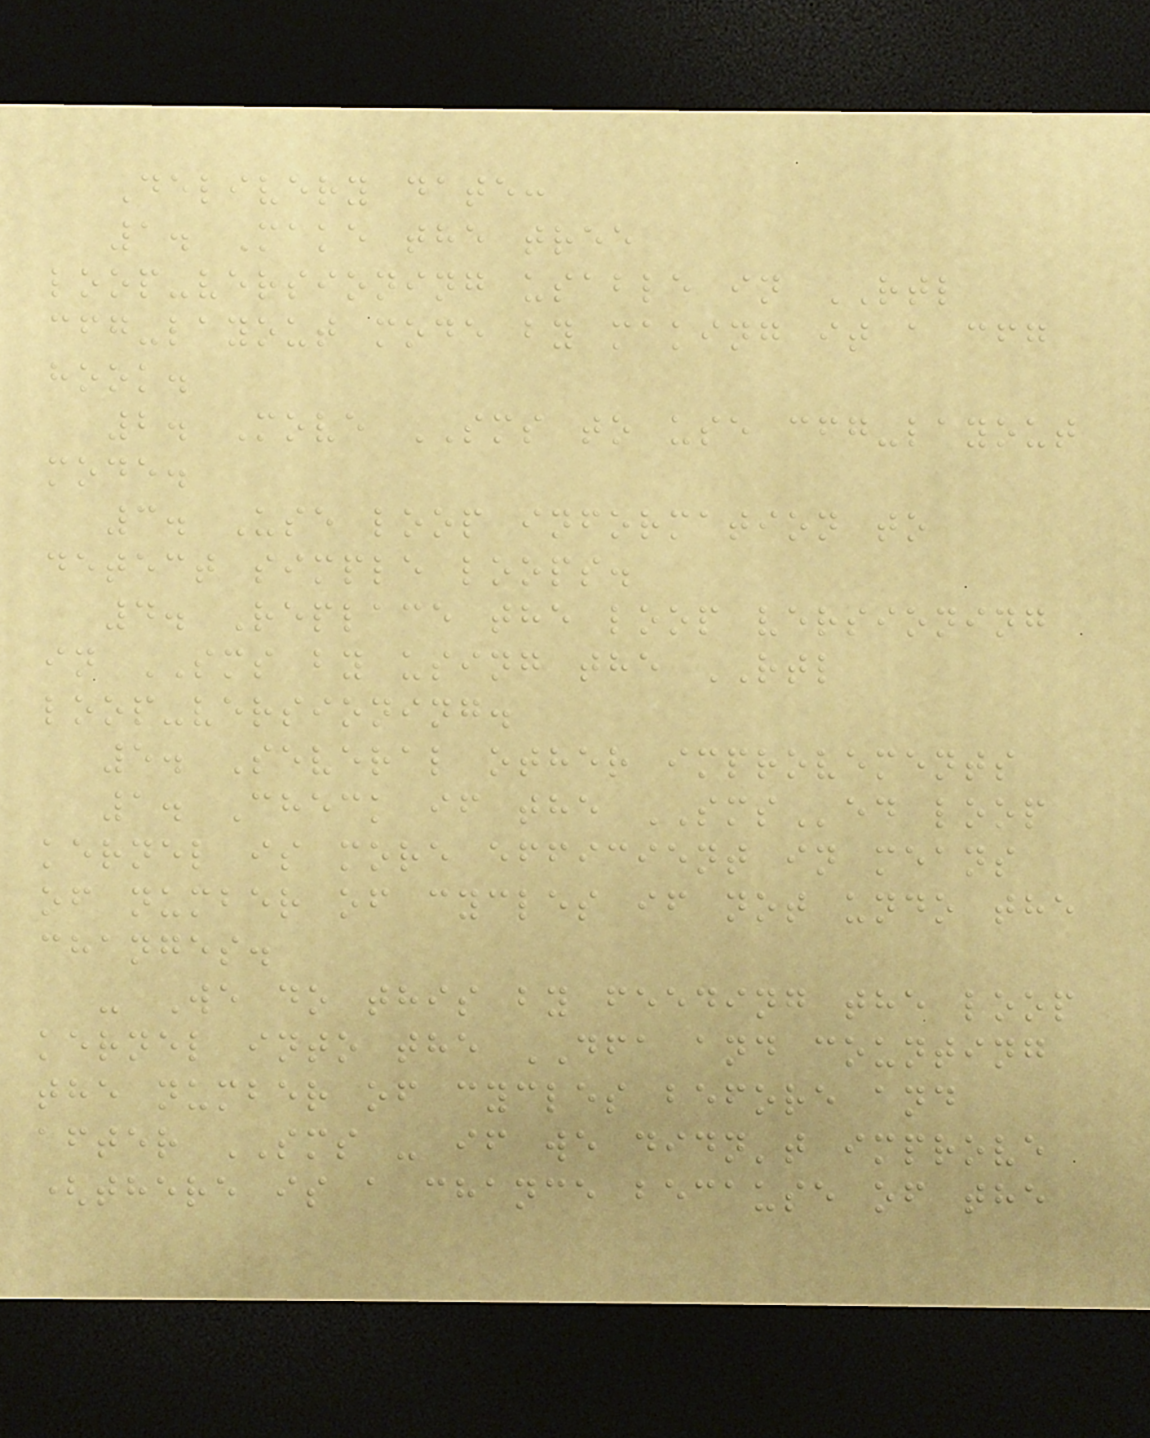Delivery date:
1. Make the tree
loop-versioning usable in RTL
cfg-layout mode by making it a cfg
hook.
2. Move SMS to use cfg-layout
mode.
3. Use loop information to
detect simple loops.
4. Replace the loop versioning
in SMS by using the RTL
loop-versioning.
5. Several other improvements
1. Check if the SMSed loop
kernel is more efficient in means
of number of cycles if not undo the
changes.
- We do this by feeding the loop
kernel into the DFA and counting
the number of cycles before and
after SMS - if we didn't improve
(there is a chance because of the
